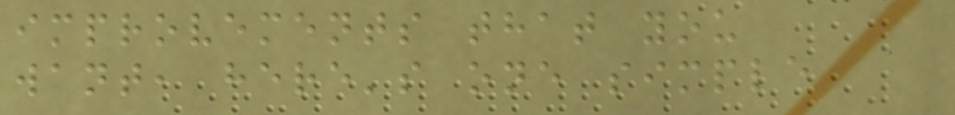improvements that you
want, here's one simple
